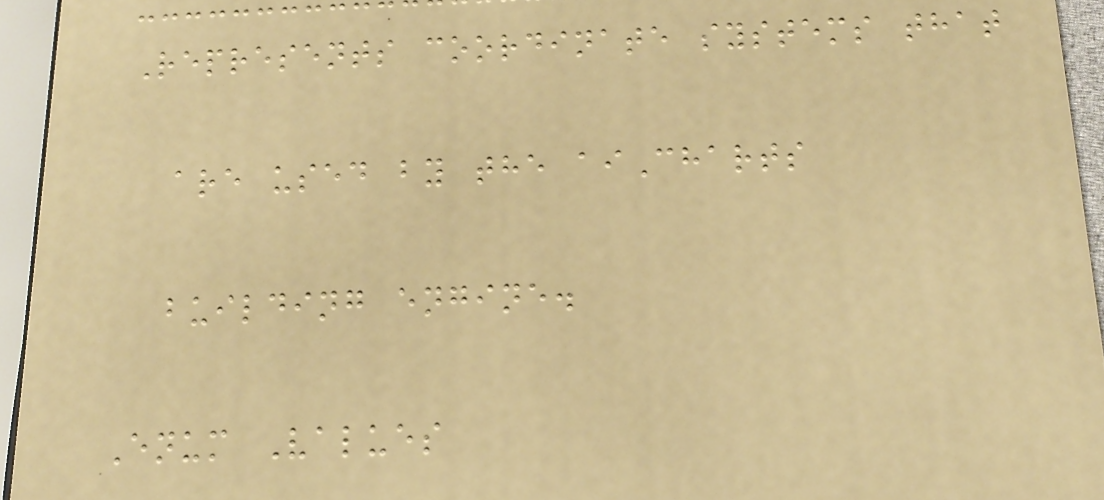Represents coordinate systems that
are used by the aiCharts
building engine.
Enum Values
